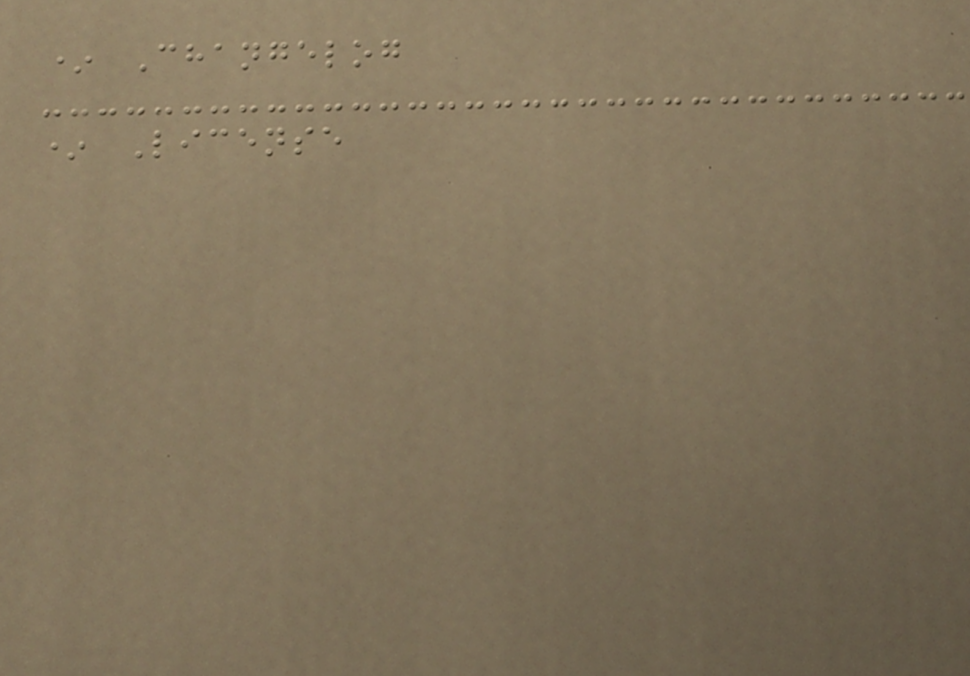* Changelog
* License
